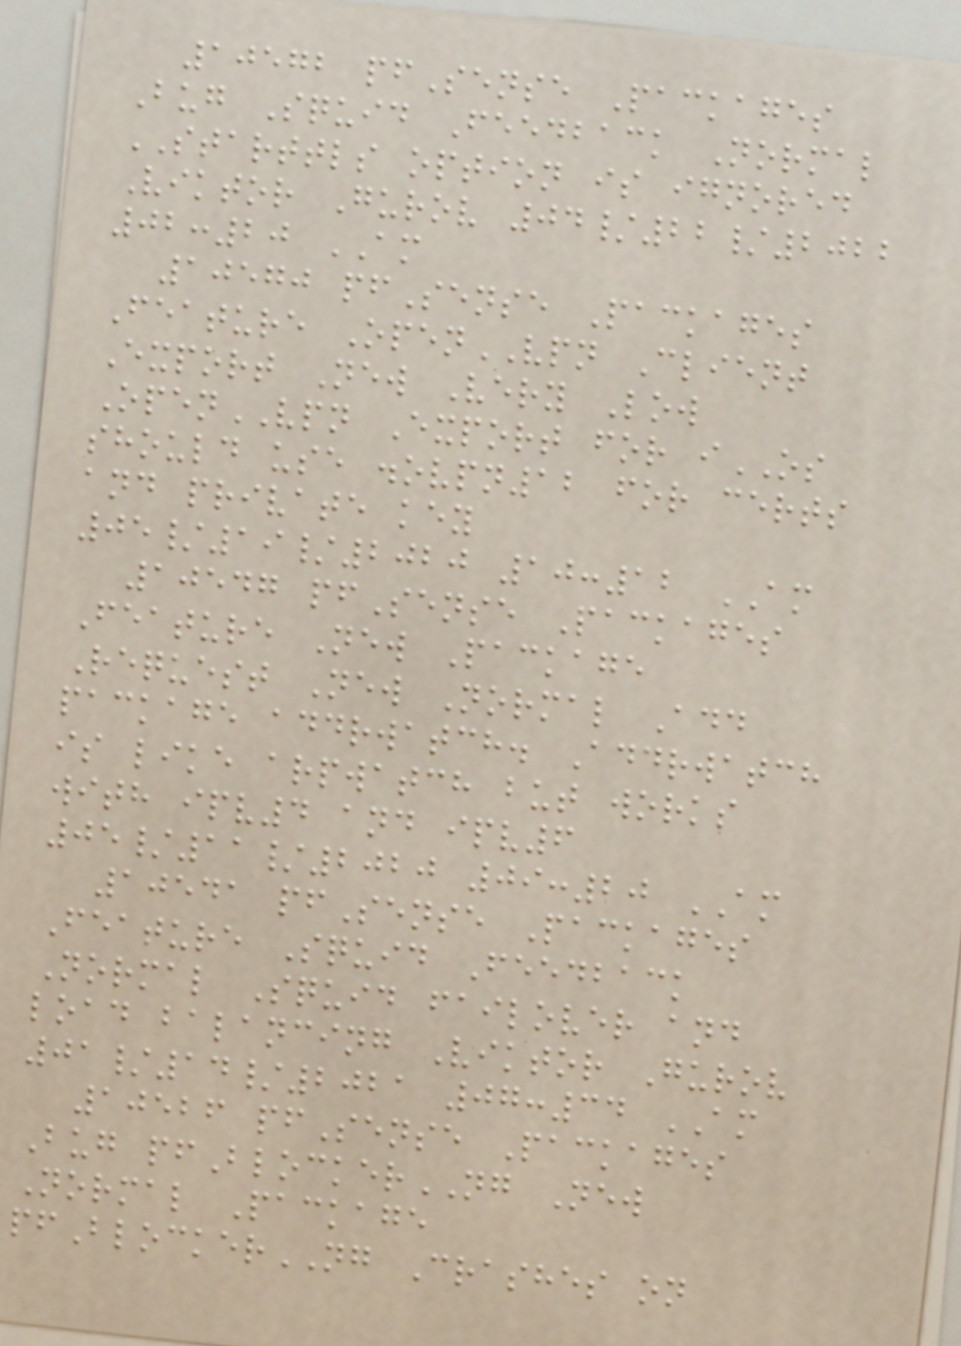10572 pfSense Packages
Bug Squid Feedback Normal
STARTTLS option is ignored
Viktor Gurov 04/22/2022
02:20 AM
10570 pfSense Packages
Feature OpenVPN Client
Export New Very Low
OpenVPN Export for iOS
should use .ovpn12 for certs
and private key
05/19/2020 10:12 AM
10547 pfSense Packages
Feature New Package
Request New Normal Add
package addrwatch. Addrwatch
is like arpwatch but works
with ipv4 and ipv6
05/11/2020 09:20 AM
10541 pfSense Packages
Feature Squid Feedback
Normal Squid failover and
load balancing Viktor Gurov
01/14/2021 07:34 AM
10526 pfSense Packages
Bug pfBlockerNG New
Normal Package
pfBlockerNG Crashes on
